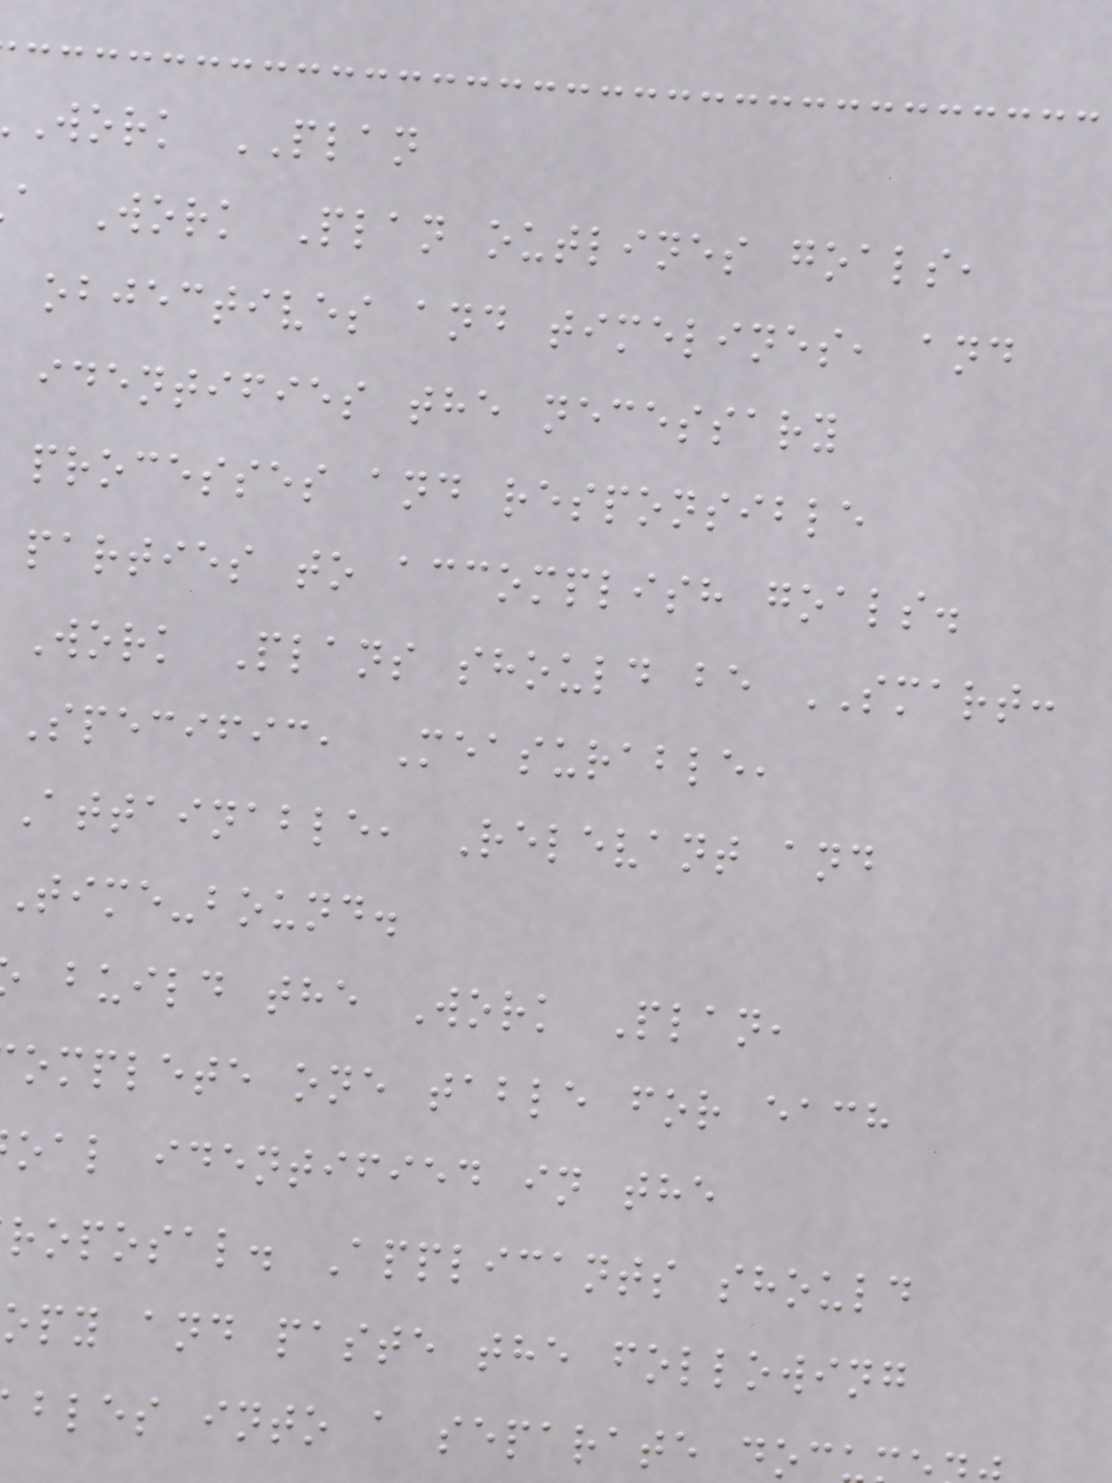work PLAN
a Work Plan outlines goals,
objectives and timelines, and
identifies the necessary
processes and responsible
parties to accomplish goals.
Work Plans should be SMART:
Specific, Measurable,
Attainable, Relevant and
Time-bound.
build the Work Plan,
omplete one table for each
oal identified in the
roposal. Applicants should
opy and paste the following
bles into a separate doc
